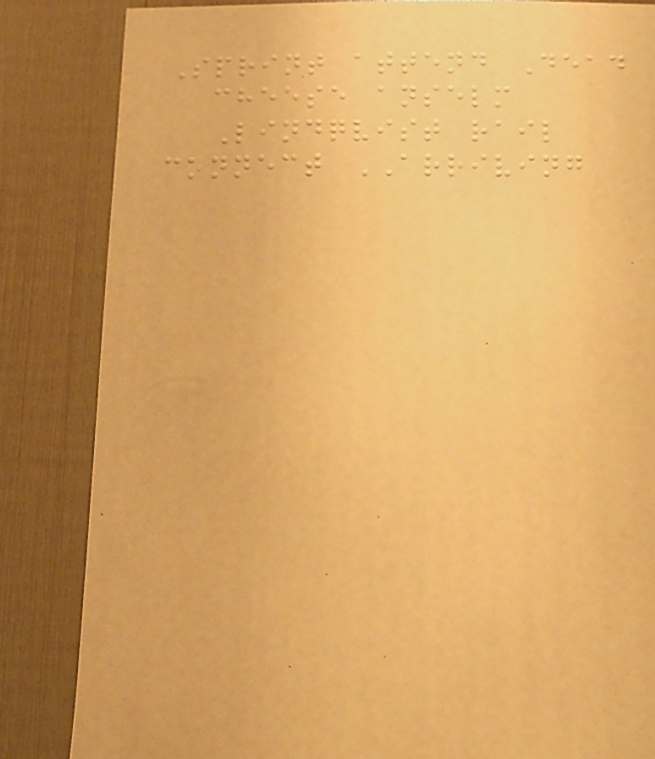Sprint attend Dead
cheese anselm
Lindqvist rail
connect ARRIVING
